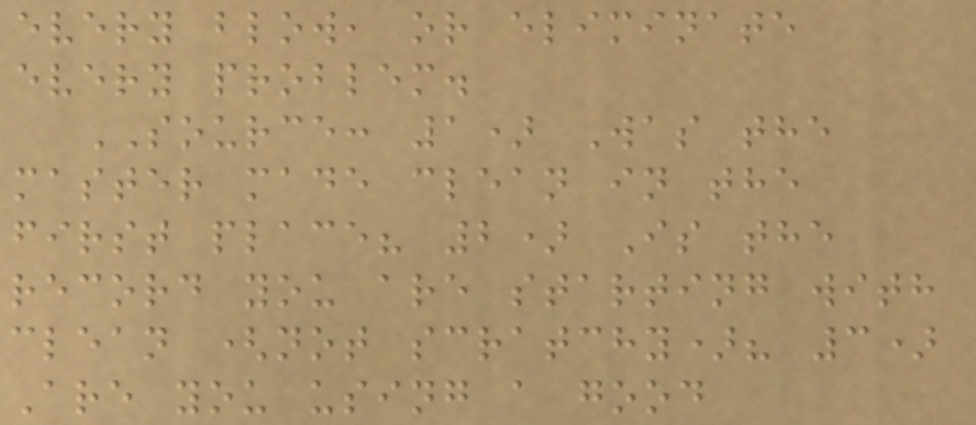every blow, or eliminate
every problem.
SOURCE: 1) Was the
master made clean in the
first place? 2) Is the
record you are starting with
clean (not scratchy)? 3)
Are you using a good
